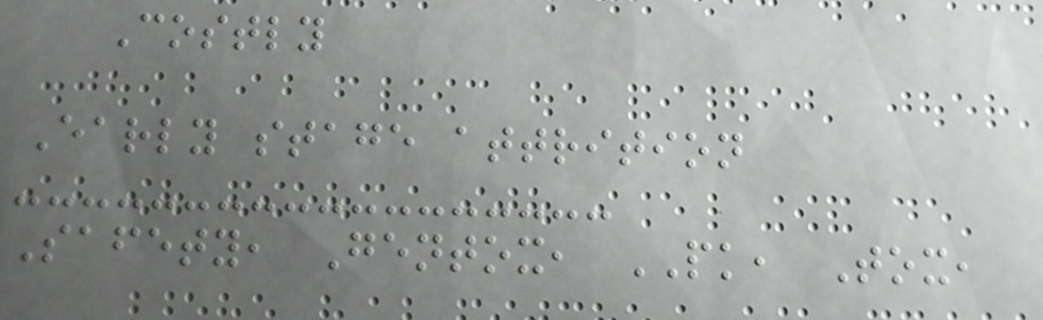Costly
Early stage attrition
Safety, Gentox, PK, Tox,
